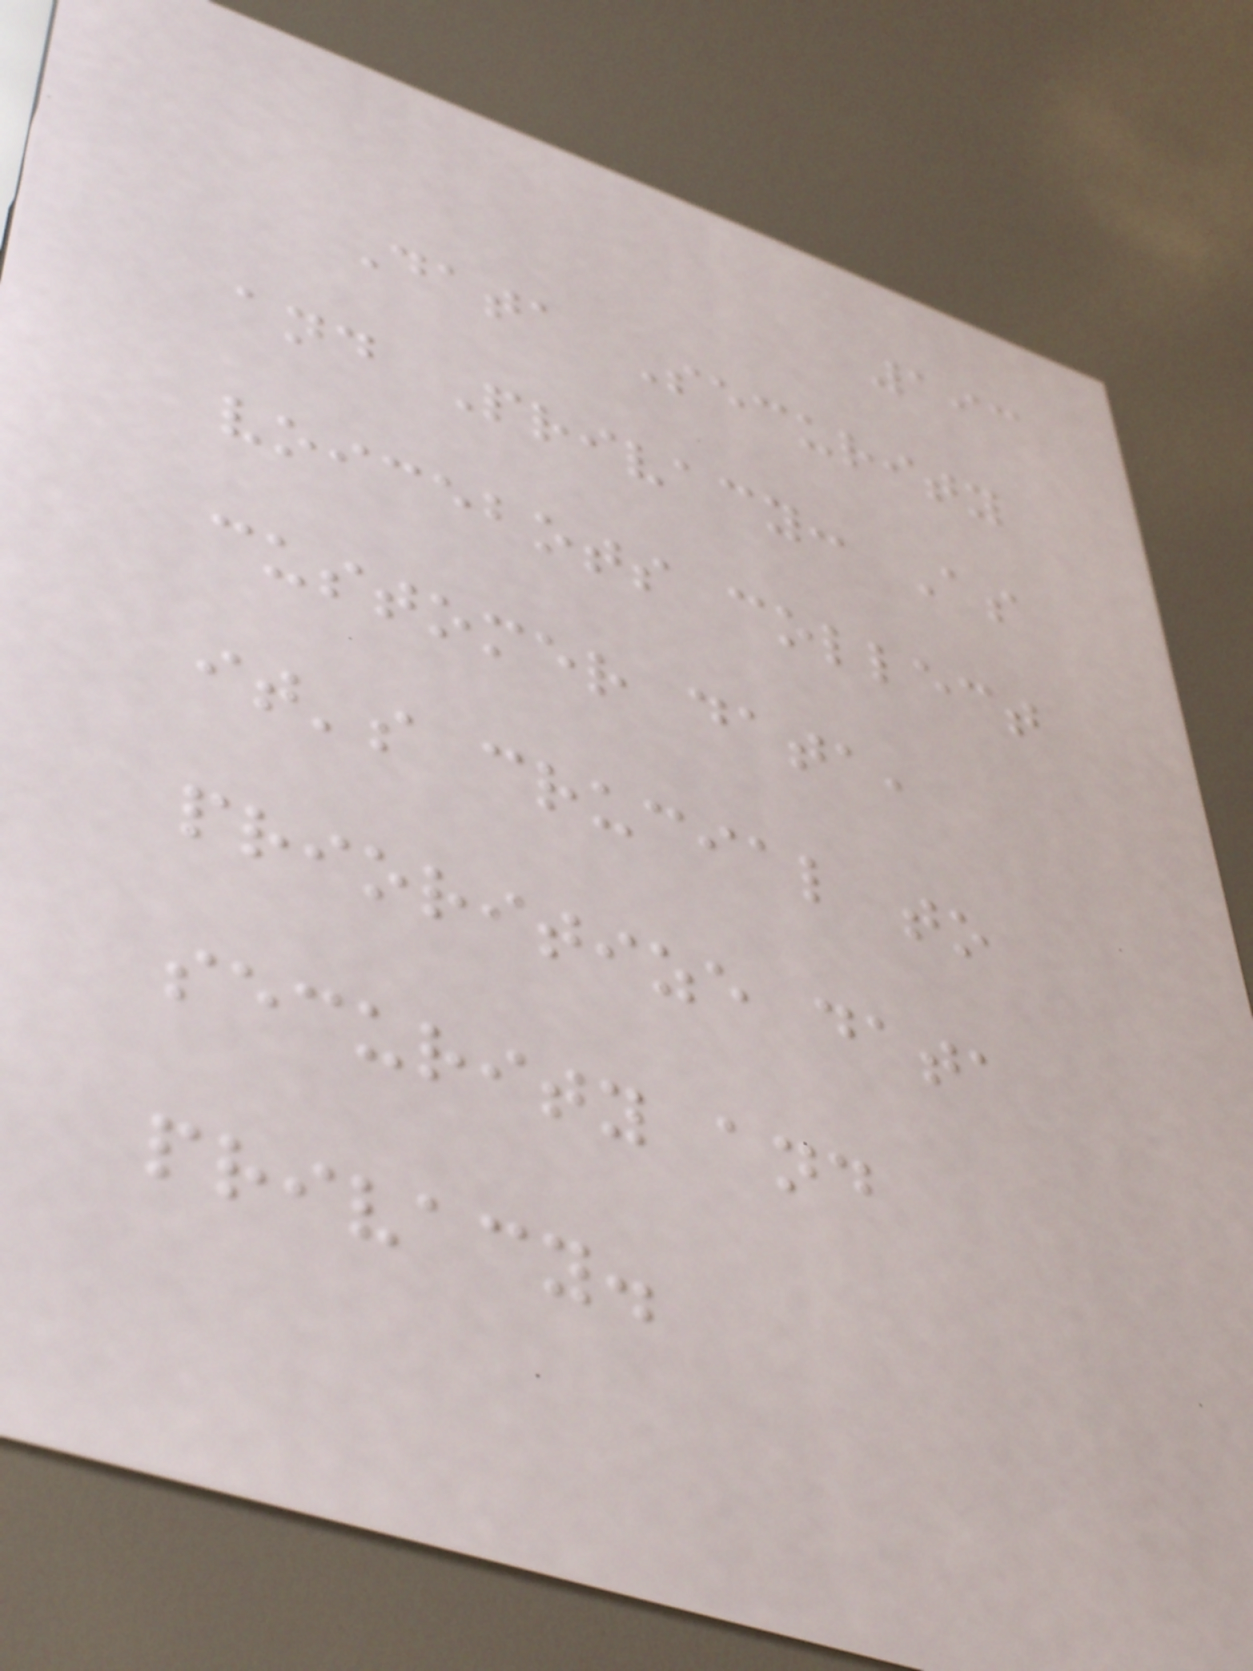193
Data Security
and Privacy: As
voicebots collect
customer data,
it's crucial to
prioritize data
security and
privacy.
